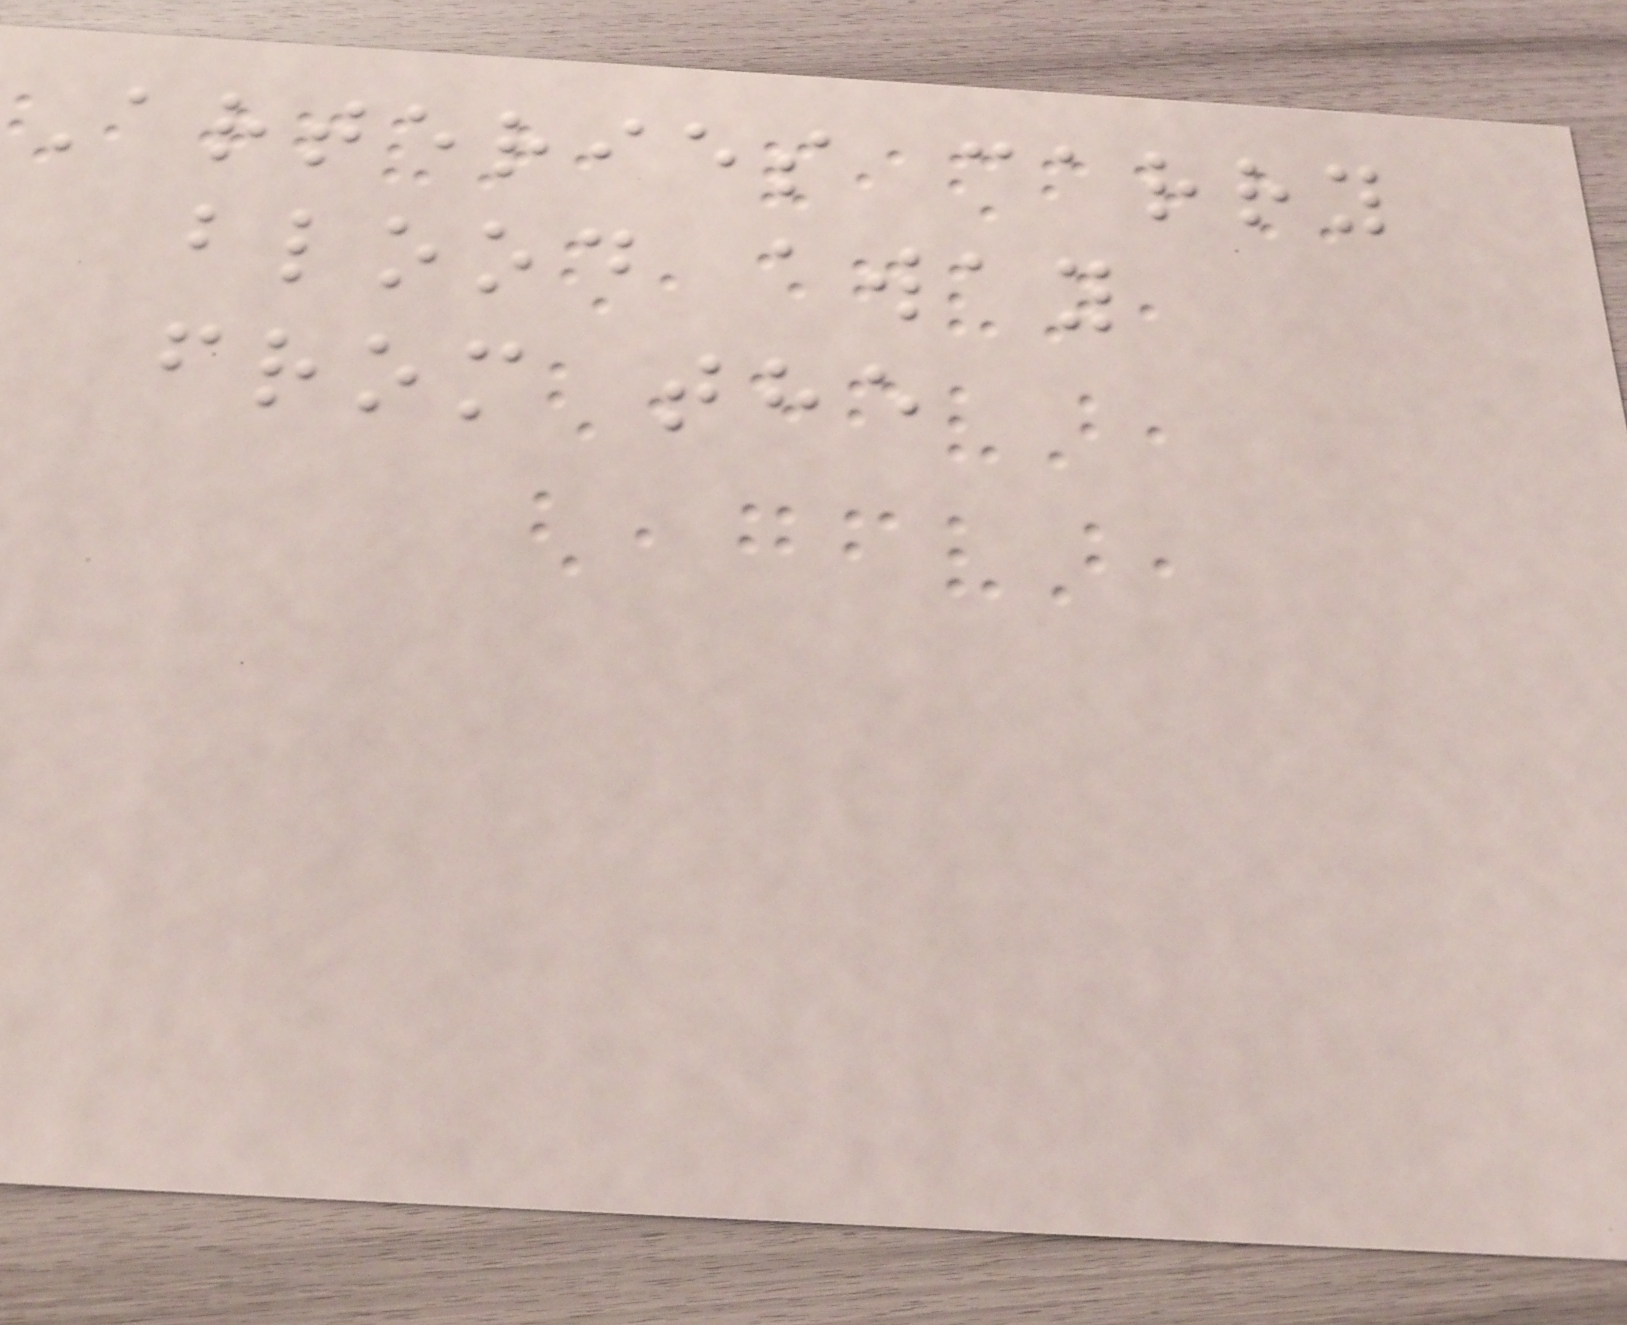Arteries carry
blood away
from the
